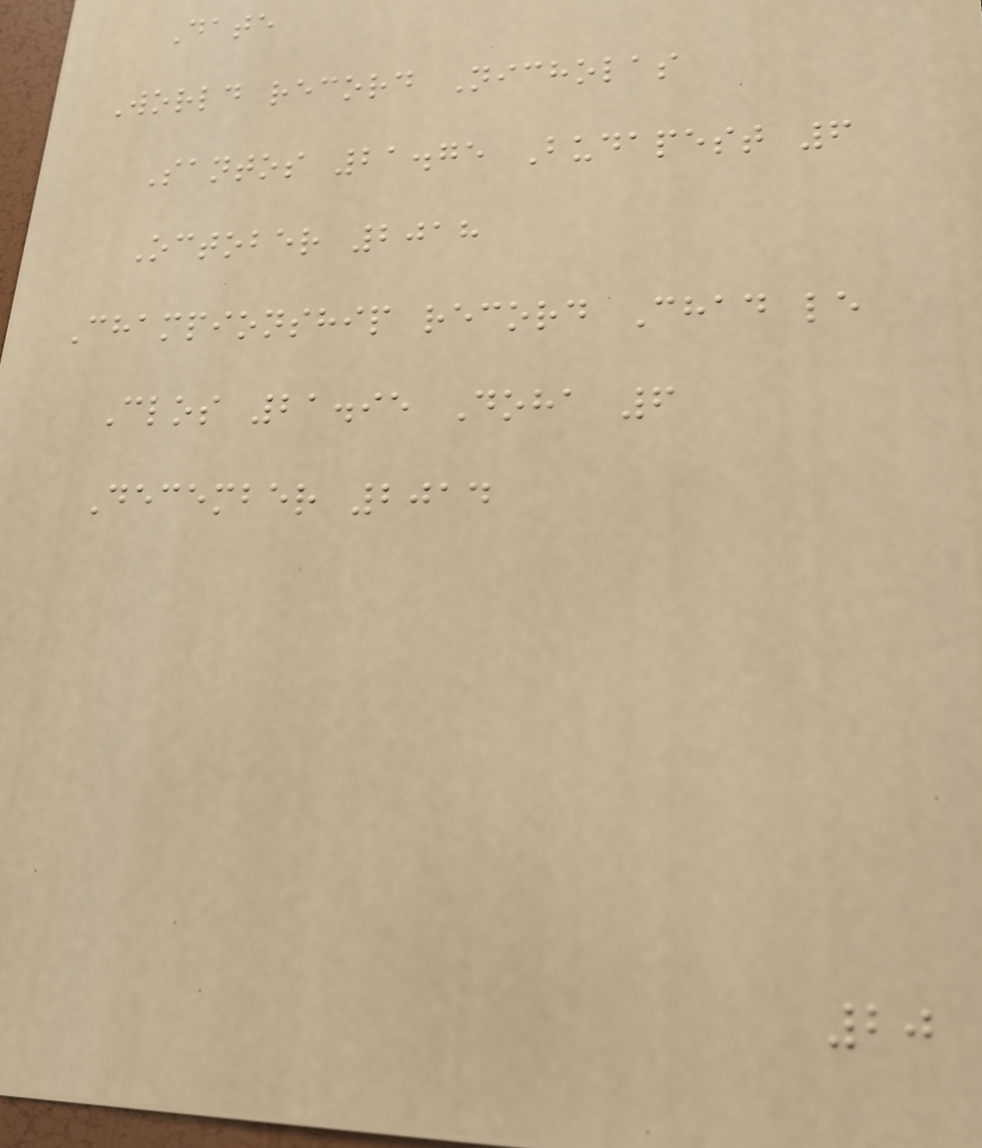Date
World record Nicholas
Santos 21.75 Budapest 6
October 2018
Championship record Chad le
Clos 21.95 Doha 6
December 2014
20
